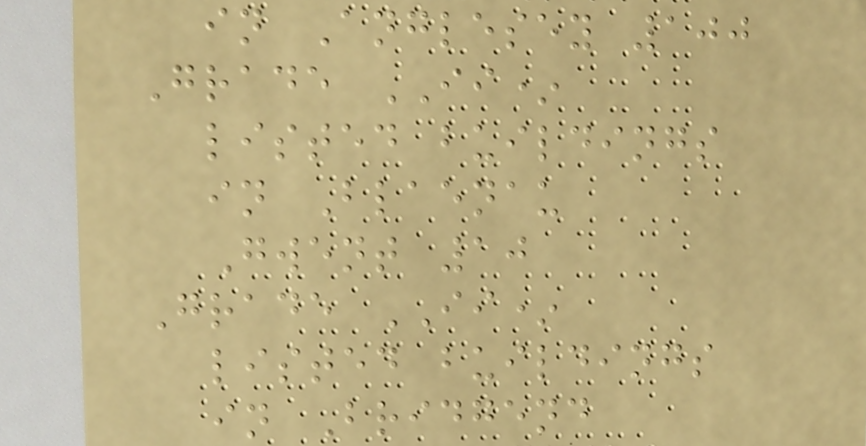in Anglesey 100
Grade II*
listed buildings
in Blaenau
Gwent 10
Grade II*
listed buildings
in Bridgend
